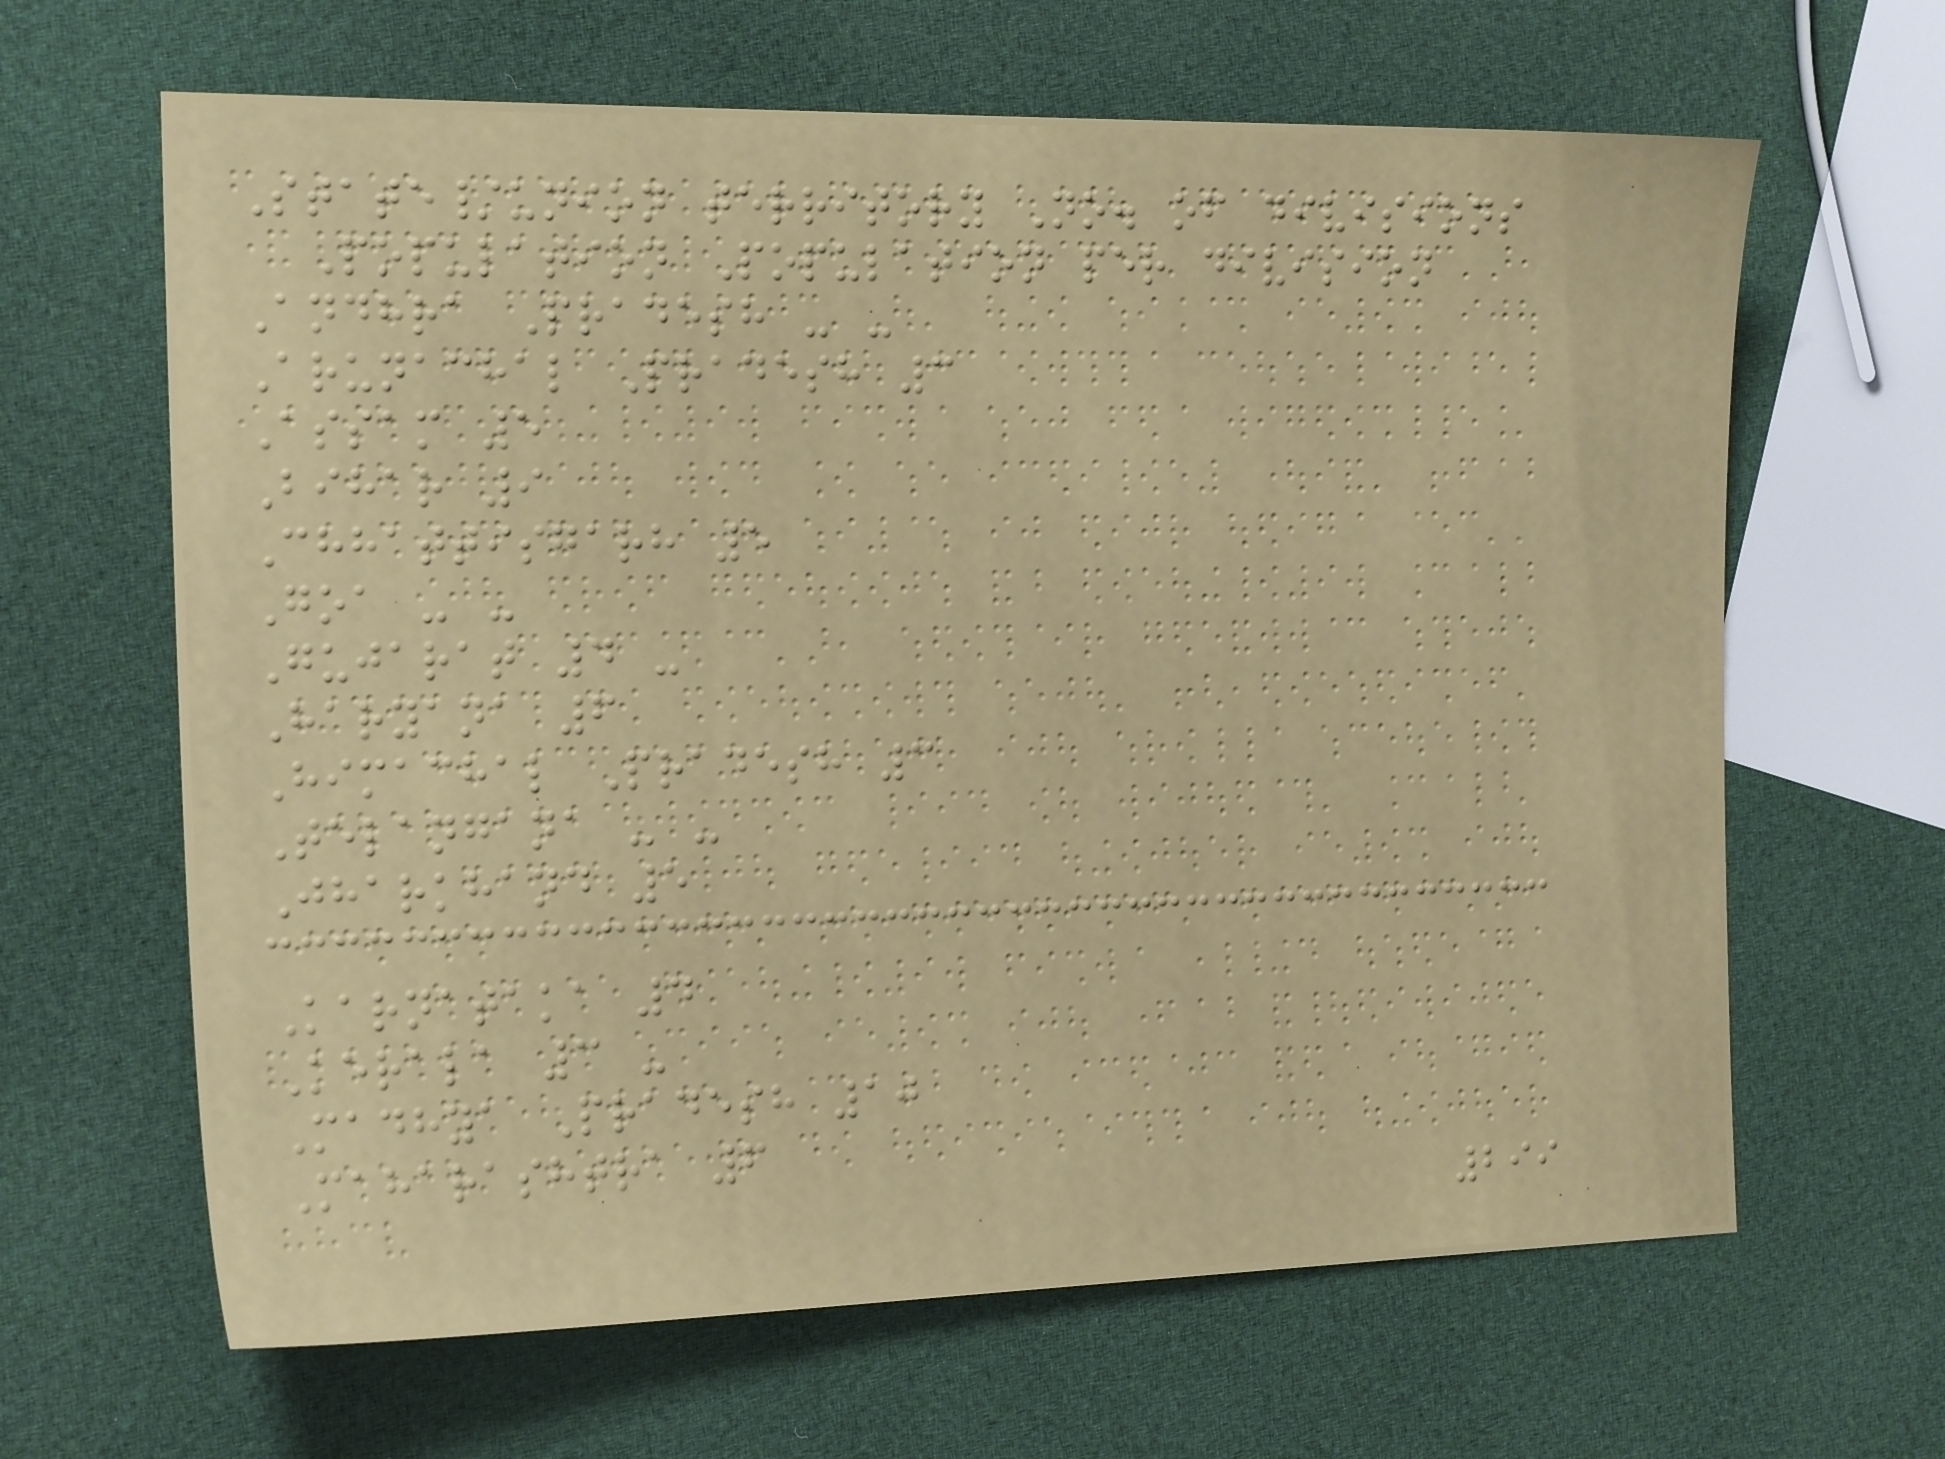State/union territory No. of divisions
Population Population per division
Andhra Pradesh - -
Arunachal Pradesh 3
Assam 5
Bihar 9
Chhattisgarh 5
Goa - -
Gujarat 4 -
Haryana 6
Himachal Pradesh 3
Telangana - -
Jharkhand 5
Karnataka 4
Kerala 3 -
Madhya Pradesh 10
Maharashtra 6
299
